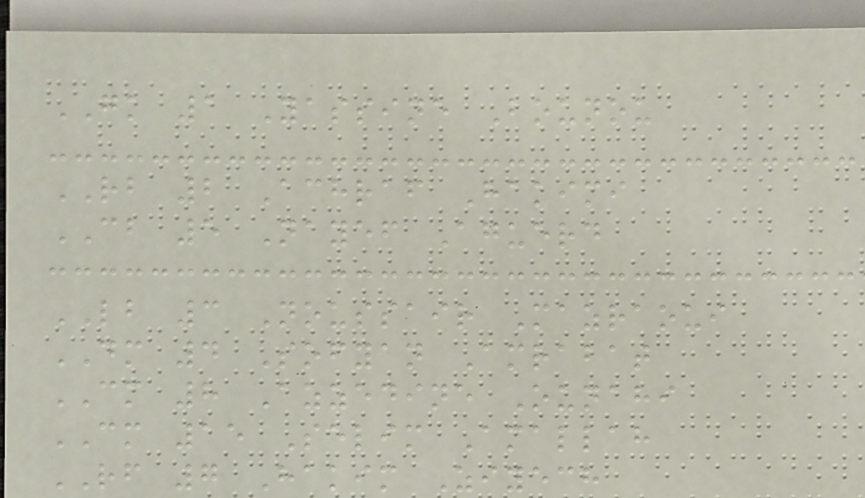GK 1 Yassine Bounou
RB 2 Achraf Hakimi
CB 5 Nayef Aguerd
LB 3 Noussair Mazraoui
DM 4 Sofyan Amrabat
CM 8 Azzedine Ounahi
CM 15 Selim Amallah
RF 7 Hakim Ziyech
